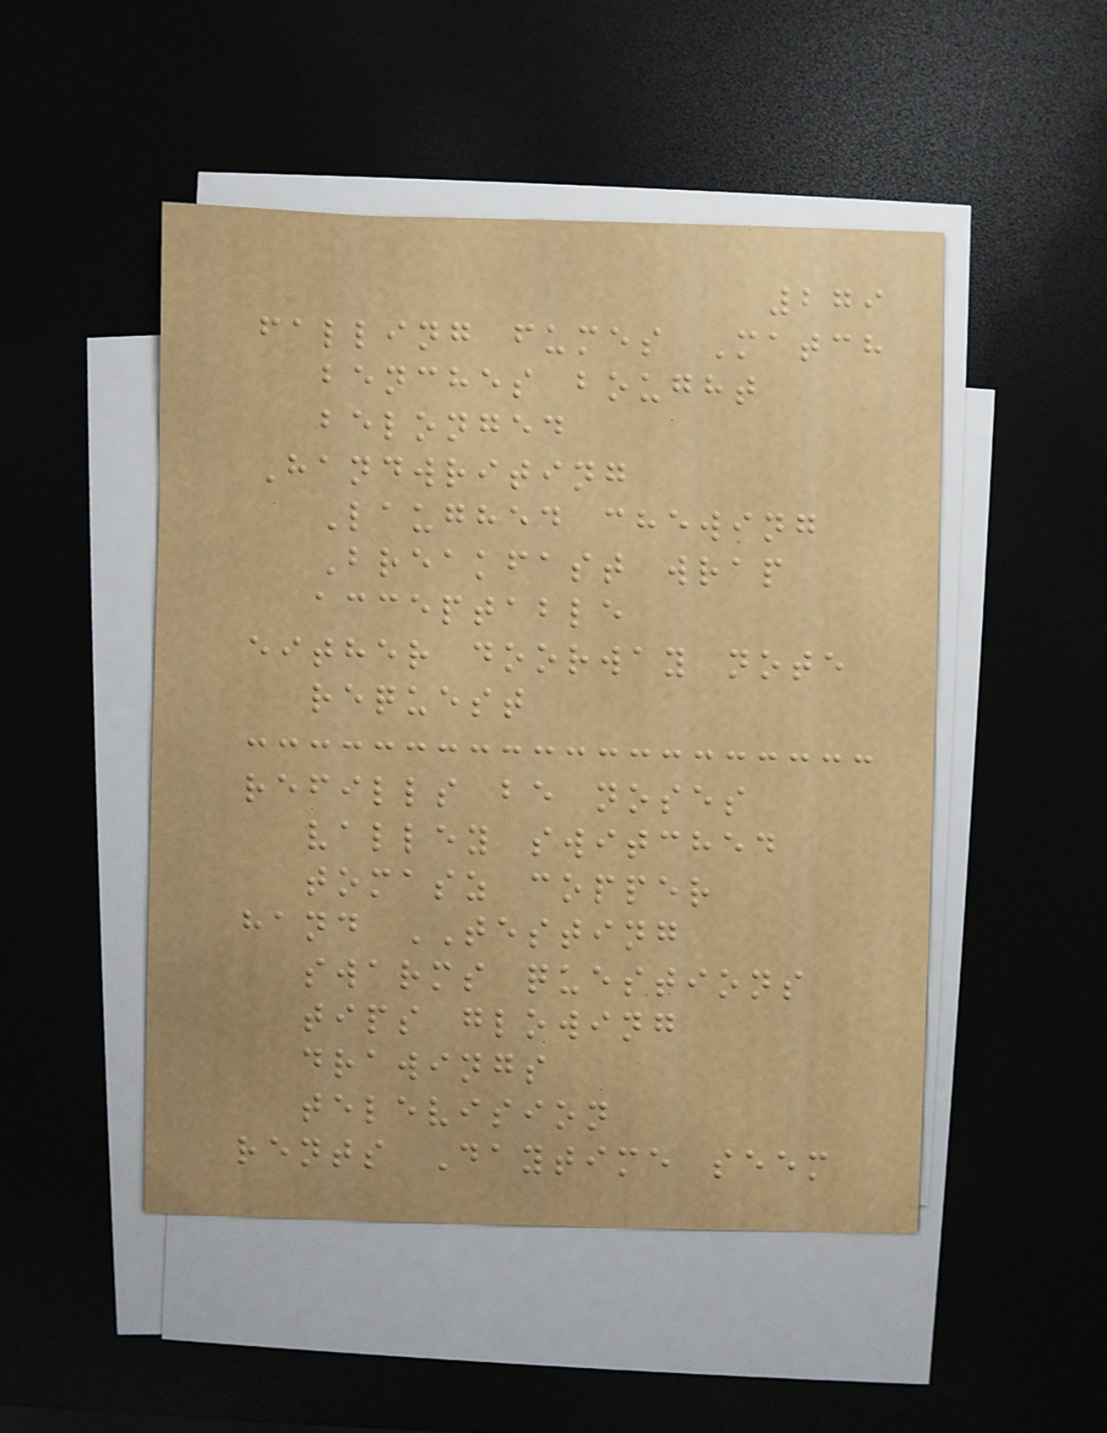279
falling fumes Match
benches bought
belonged
Handwriting
Laughed chewing
Breakfast wrap
acceptable
either doorway note
request
refills be noses
valley switched
tomasz copper
hand TESTING
swarms questions
tips glowing
drawings
television
rents Daytime seem
